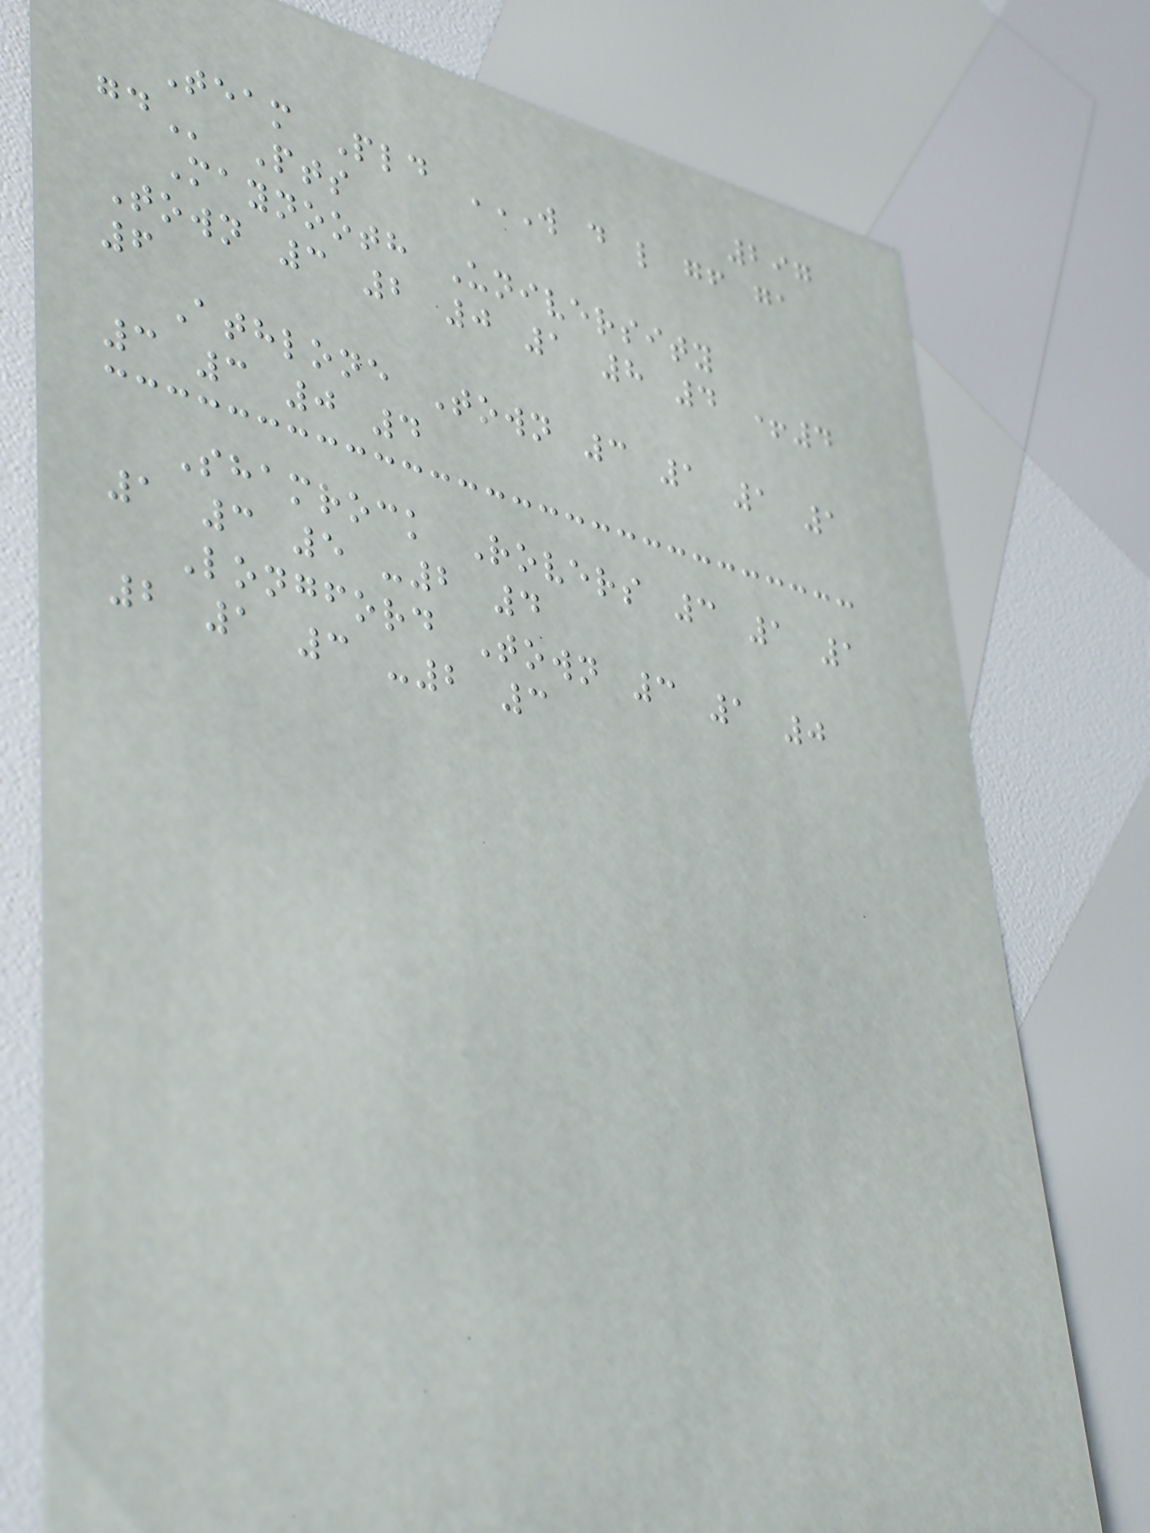297
Team Pld W D L GF GA
GD Pts
Maynooth University
Town 3 2 0 1 8 4 +4
6
Athlone Town 3 1 1 1
3 3 0 4
Shamrock Rovers 3 1 1
1 3 5 -2 4
Longford Town 3 1 0
2 1 3 -2 3
